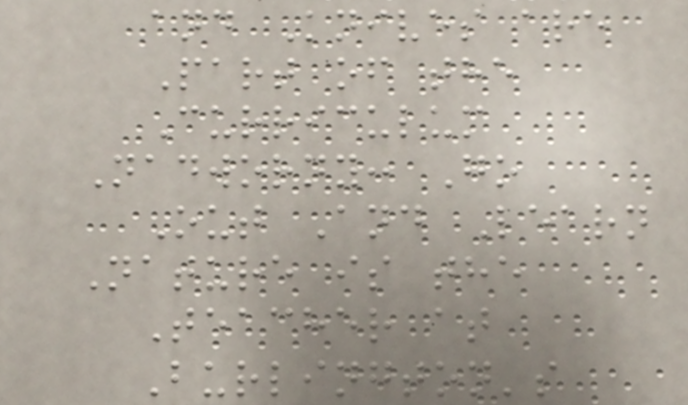and Knives are
Part of the
Curriculum
Nadworny: Go
Out And Learn
Nature is the
Teacher at
Burlington's
